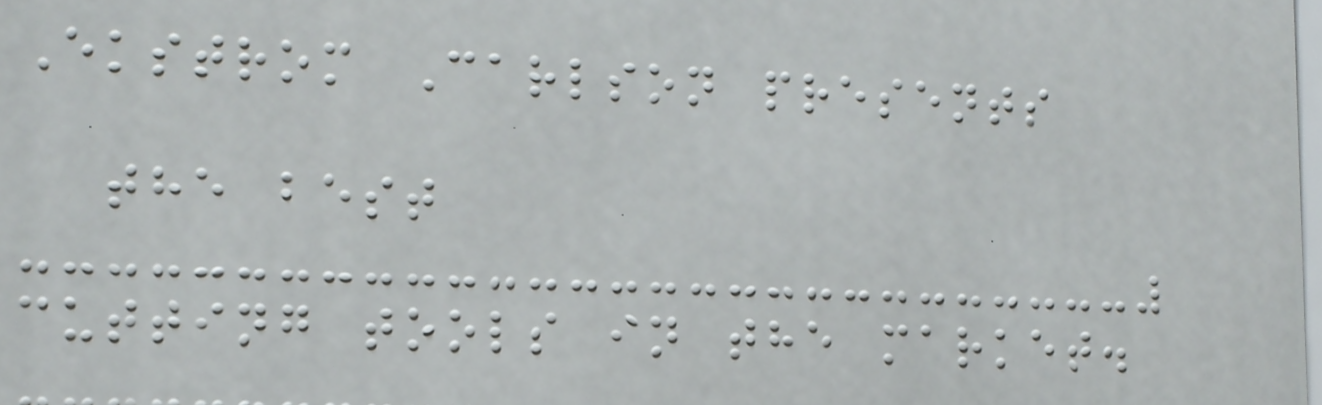Ekstrom Carlson presents
the best
cutting tools in the market.
